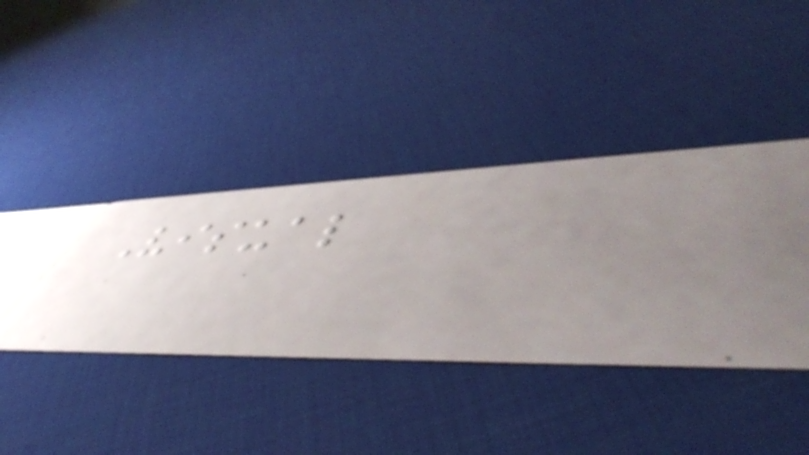Visual
